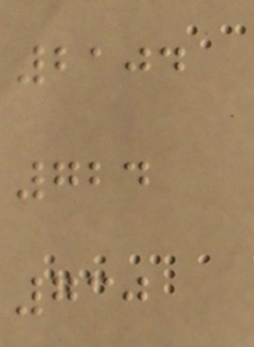2104
724
730
